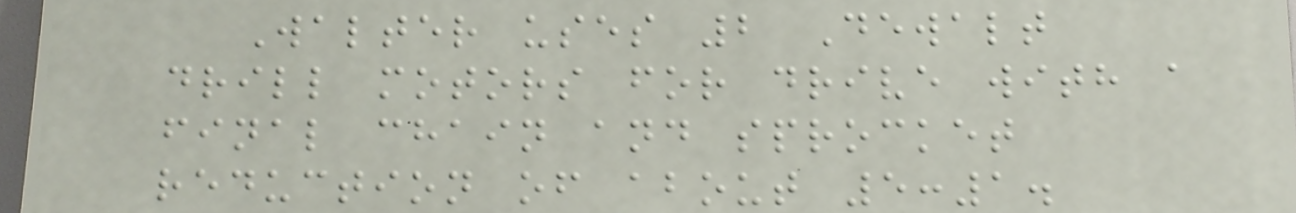Walter uses 2 Dewalt
drill motors for drive with a
final chain and sprocket
reduction of about 5:1.
